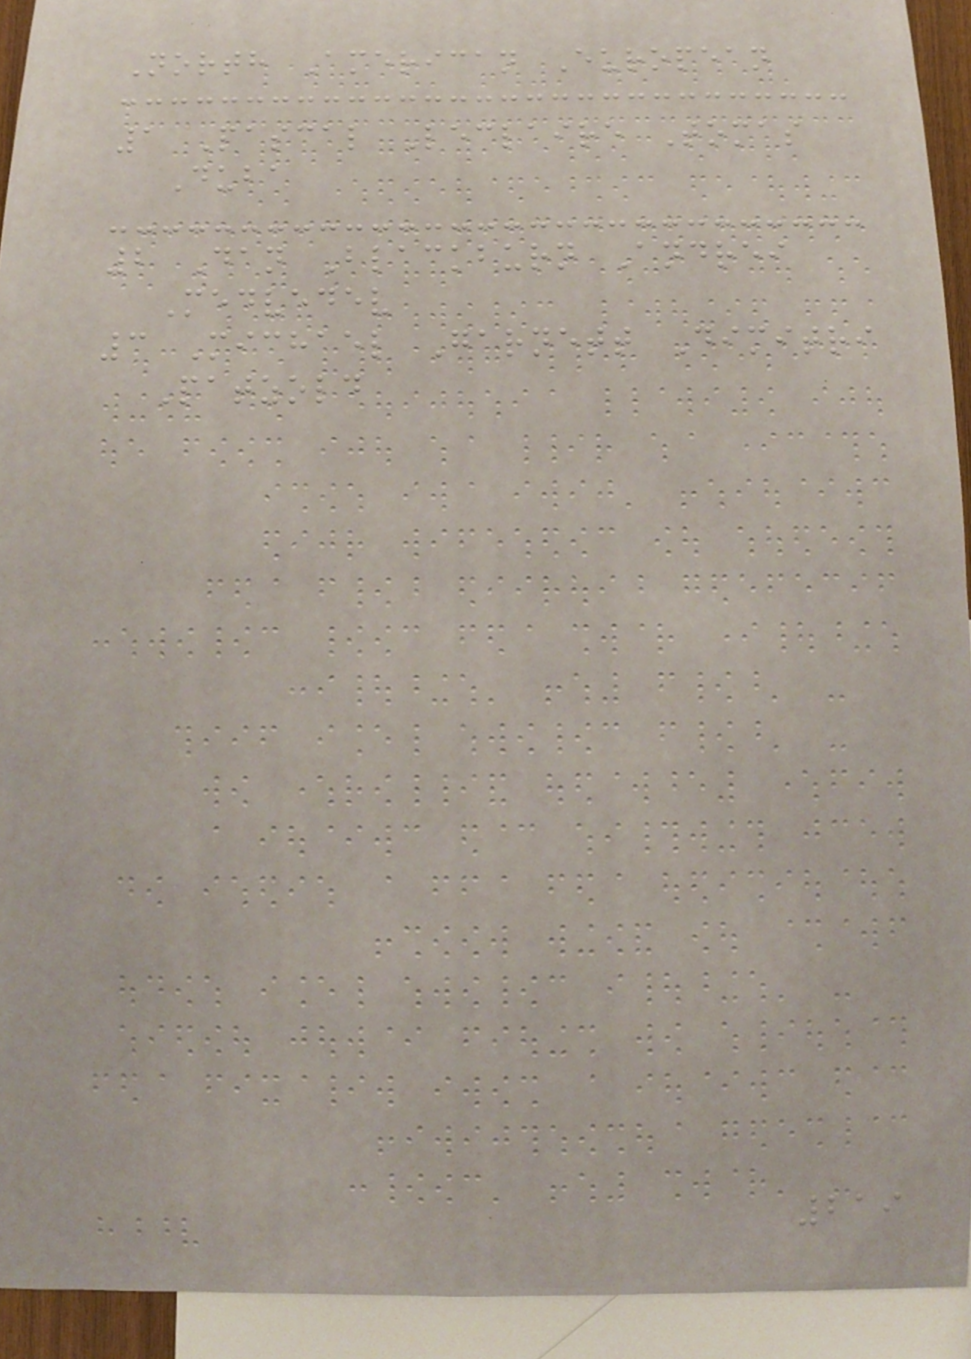North American European
1 Pascal Leclaire Tomas
Duba
2 Dan Blackburn Andrei
Medvedev
3 Michael Garnett Dimitri
Patzold
219
